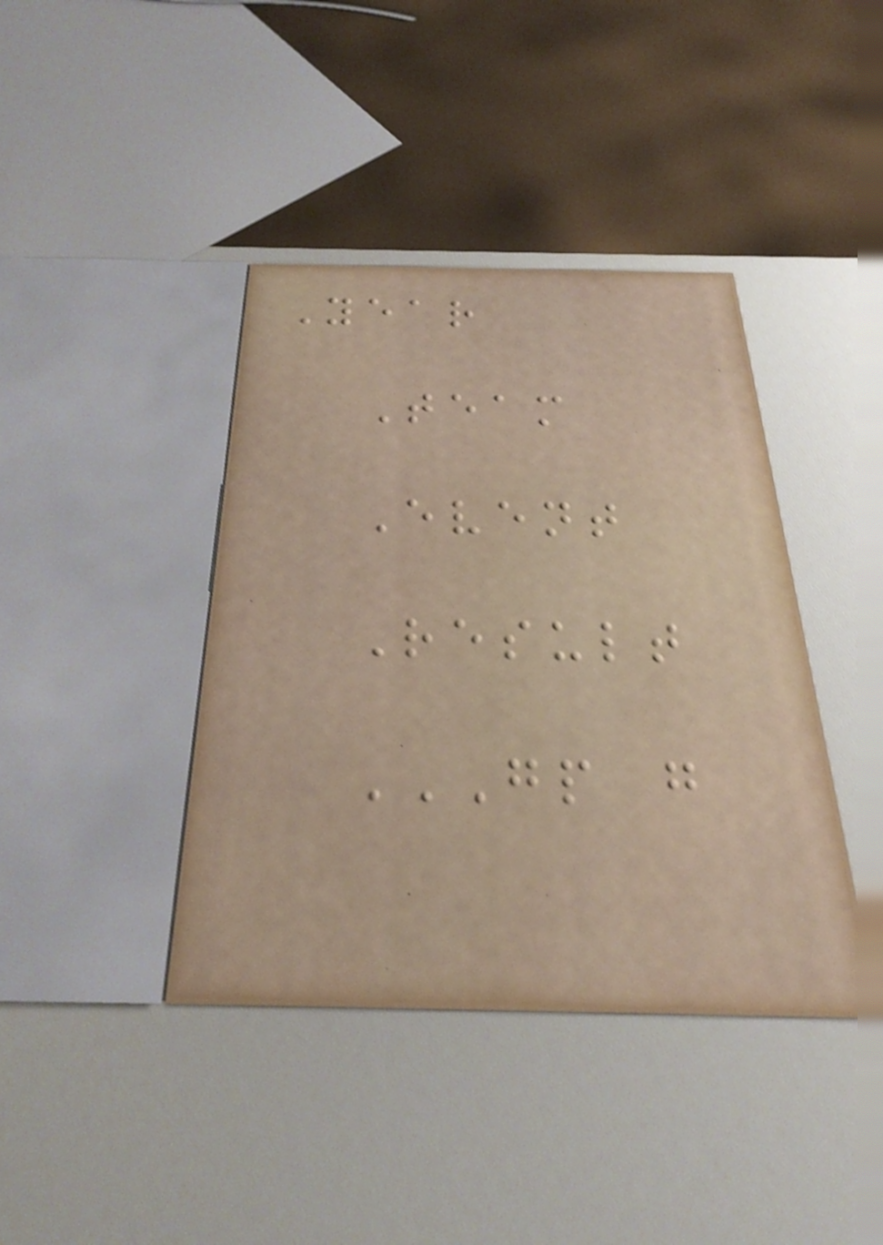Year
Team
Event
Result
GP G
